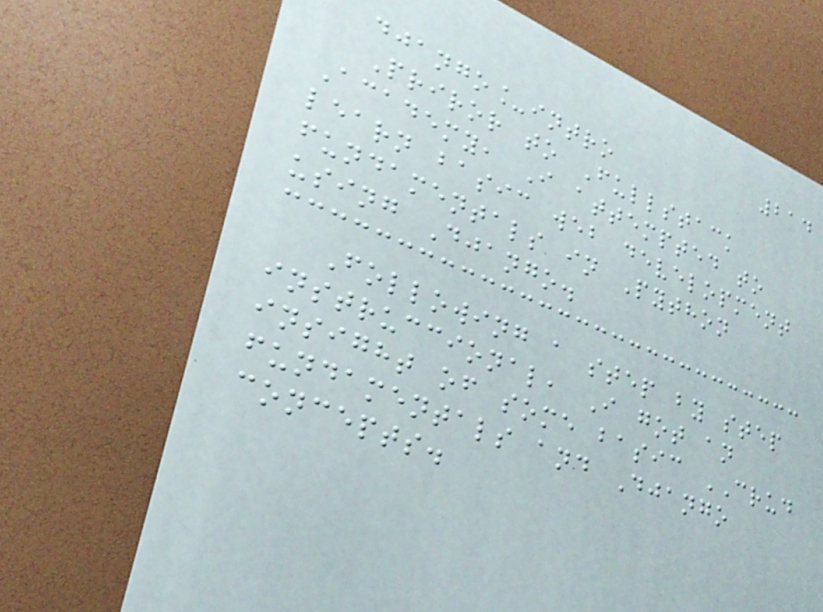214
django_intro
Priror to Fullstack
Academy, I attempted to
learn basic web development
fundamentals in Python
using Django.
Following a step by step
instruccional, I got an
insight of some basic CRUD
fundamentals and Django
concepts.
